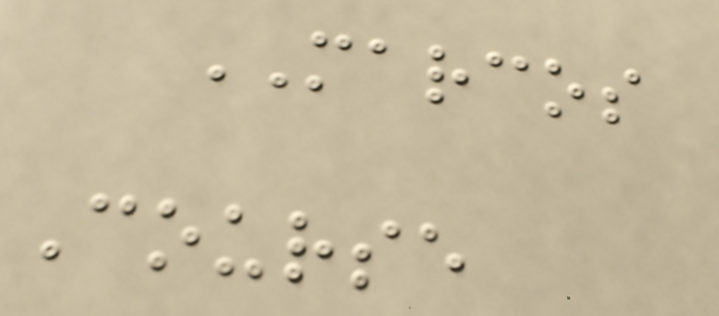MARCOS
Course
